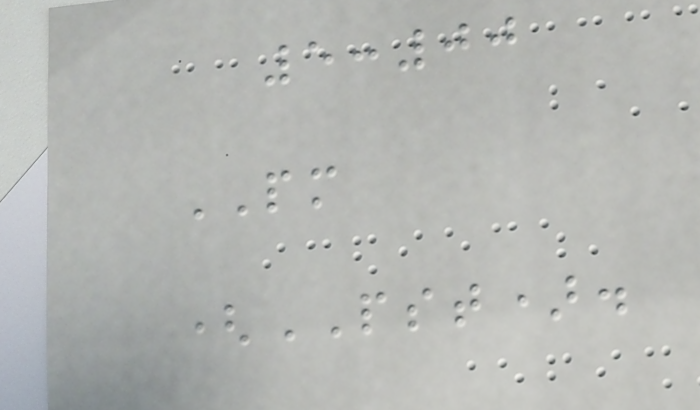5:00
PM
(PST).
